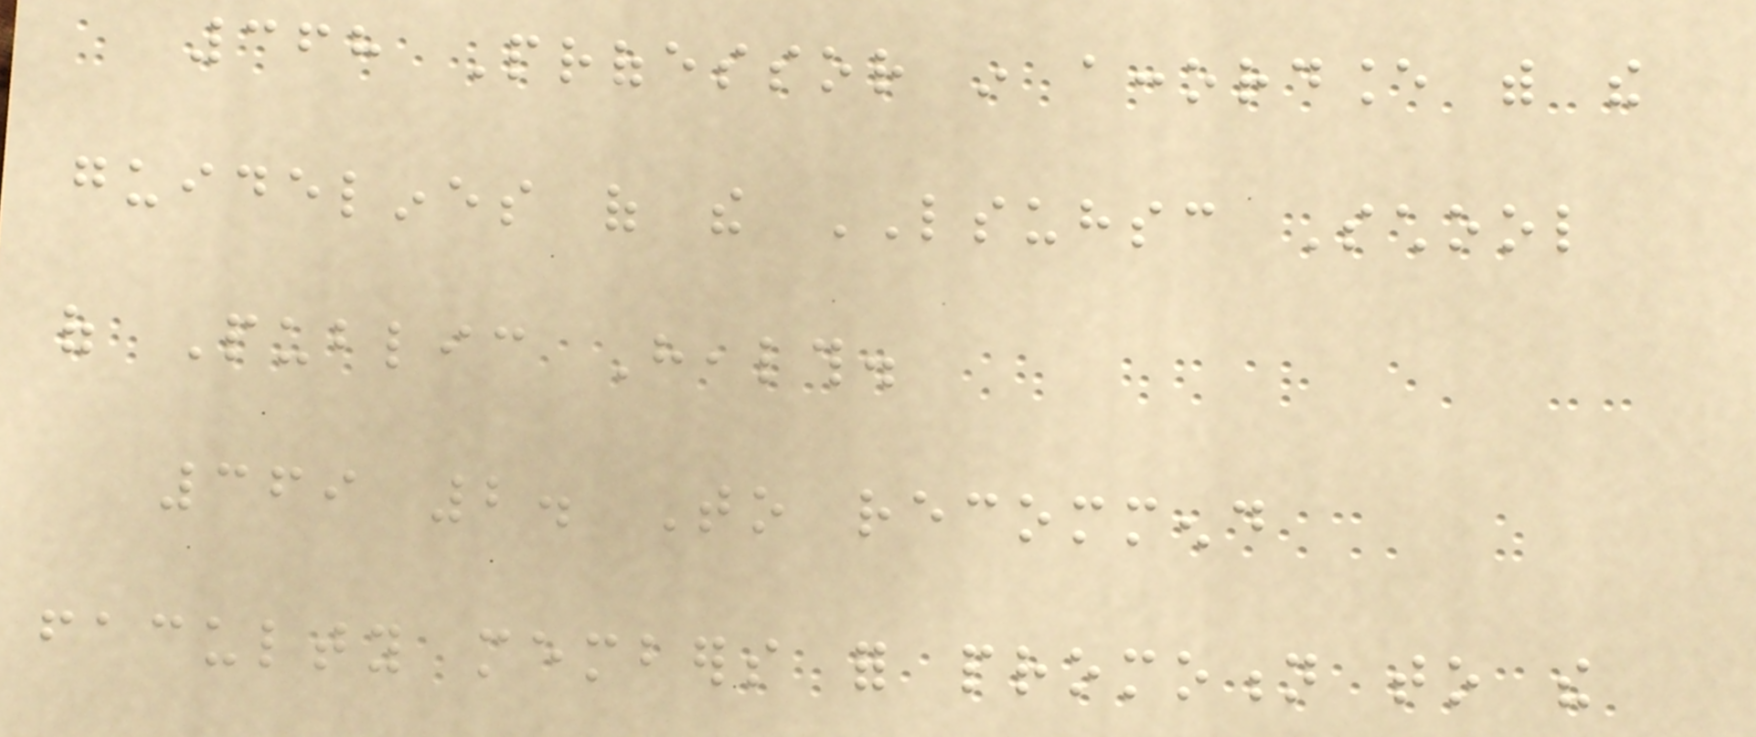368 Professor in accordance with the
guidelines of the LSUHSC School
of Public Health.
369 2. To recommend
faculty members for promotion to the
